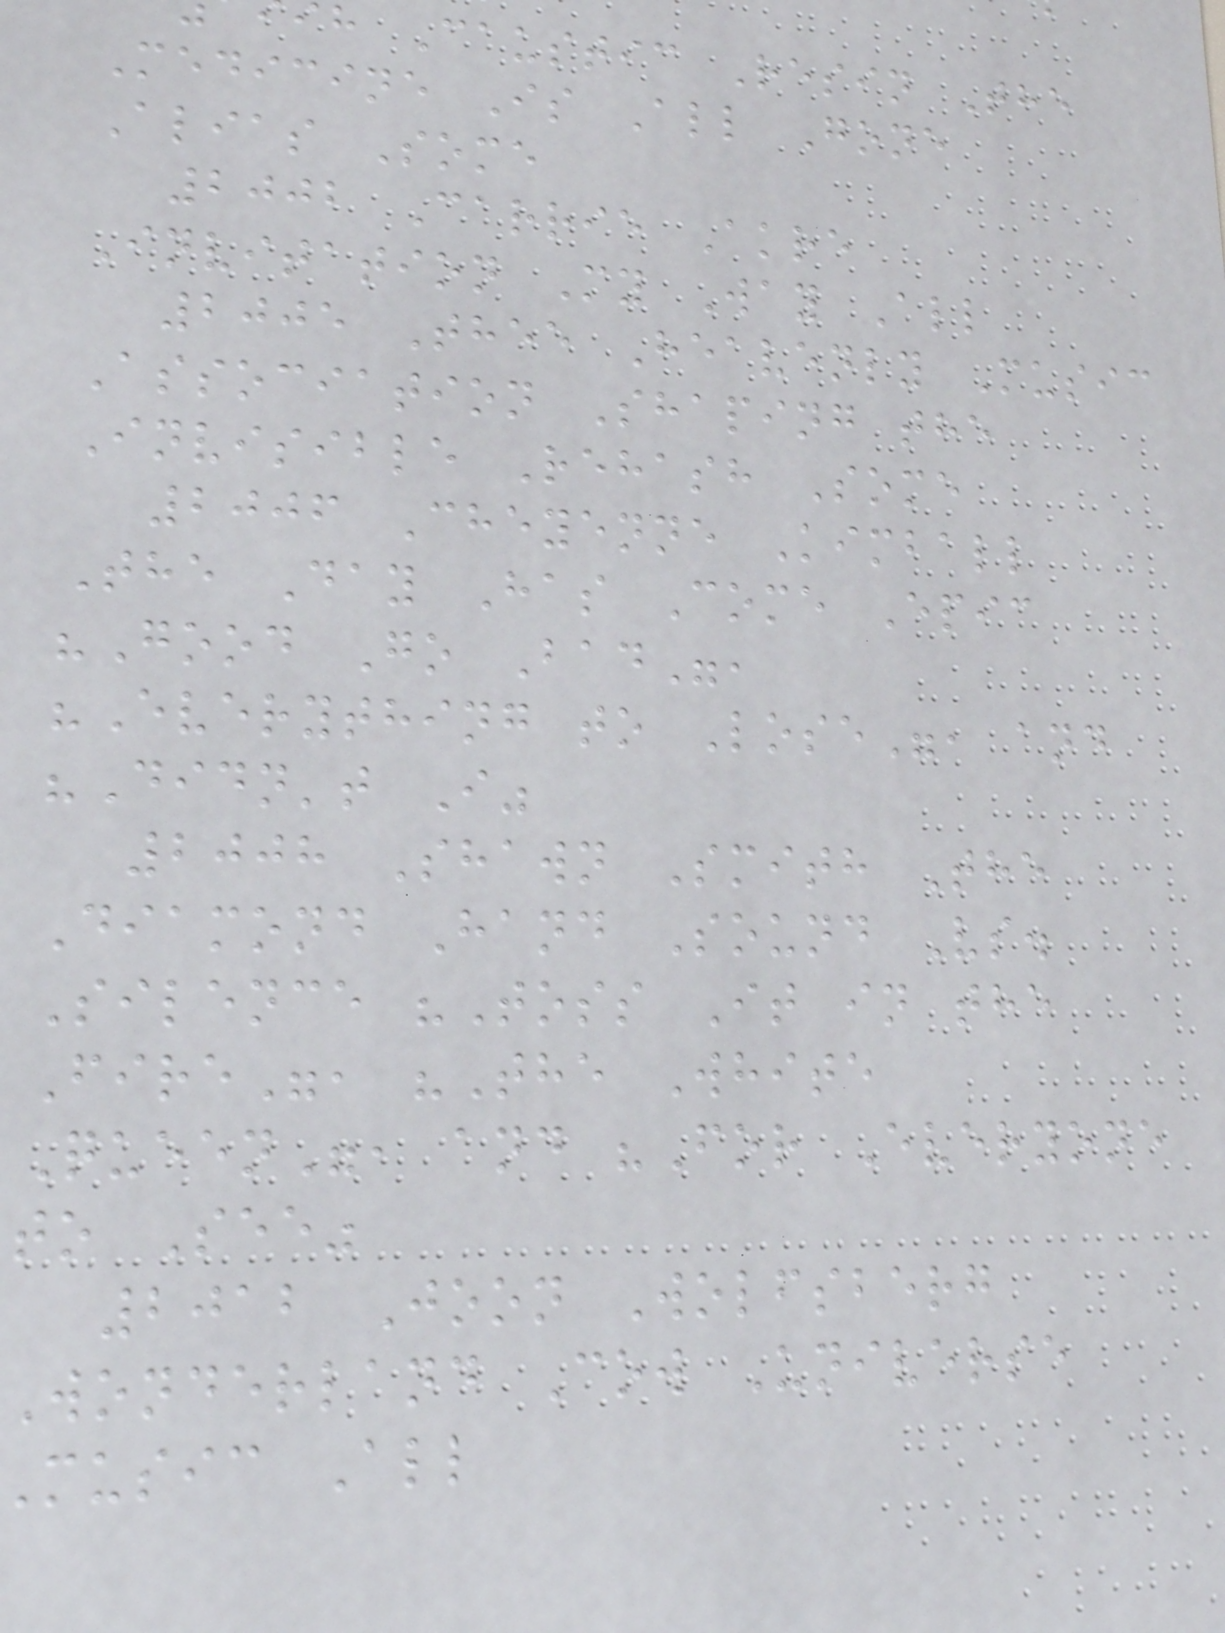h Caustic Resin The
Medicine Is All Gone
Alias Some
2002 Carrie Akre
Invitation My Way All
2005 Thee Heavenly Music
Association Shaping the
Invisible Rehash Some
2006 Cheyenne Kimball
The Day Has Come Epic
"Good Go Bad",
"Everything to Lose", and
"Didn't I"
2008 Shawn Smith The
Diamond Hand Sound Vs.
Silence "Toss It in the
Fire", "The White
Queen", and "For Everyone
to See"
2012 Joon Wolfsberg
Wonderland Cow Universe
music All
